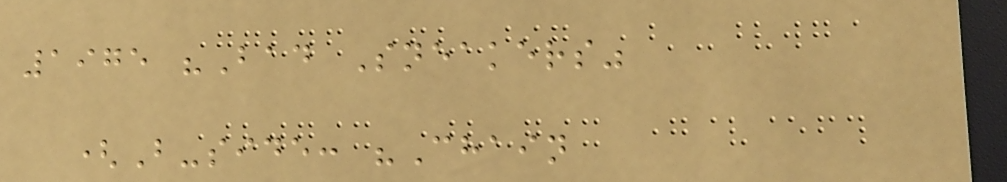1975 "Bad Sneakers"
(B-side: "Chain
